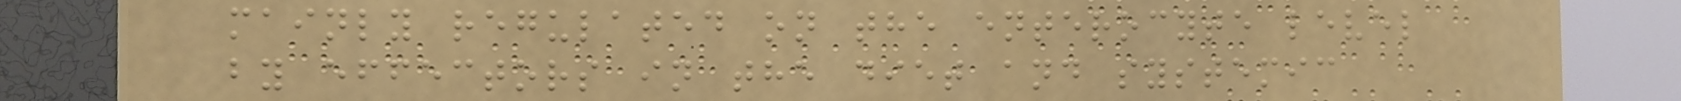mainly regulated on the enterocyte level
by effectors in the diet and systemic
